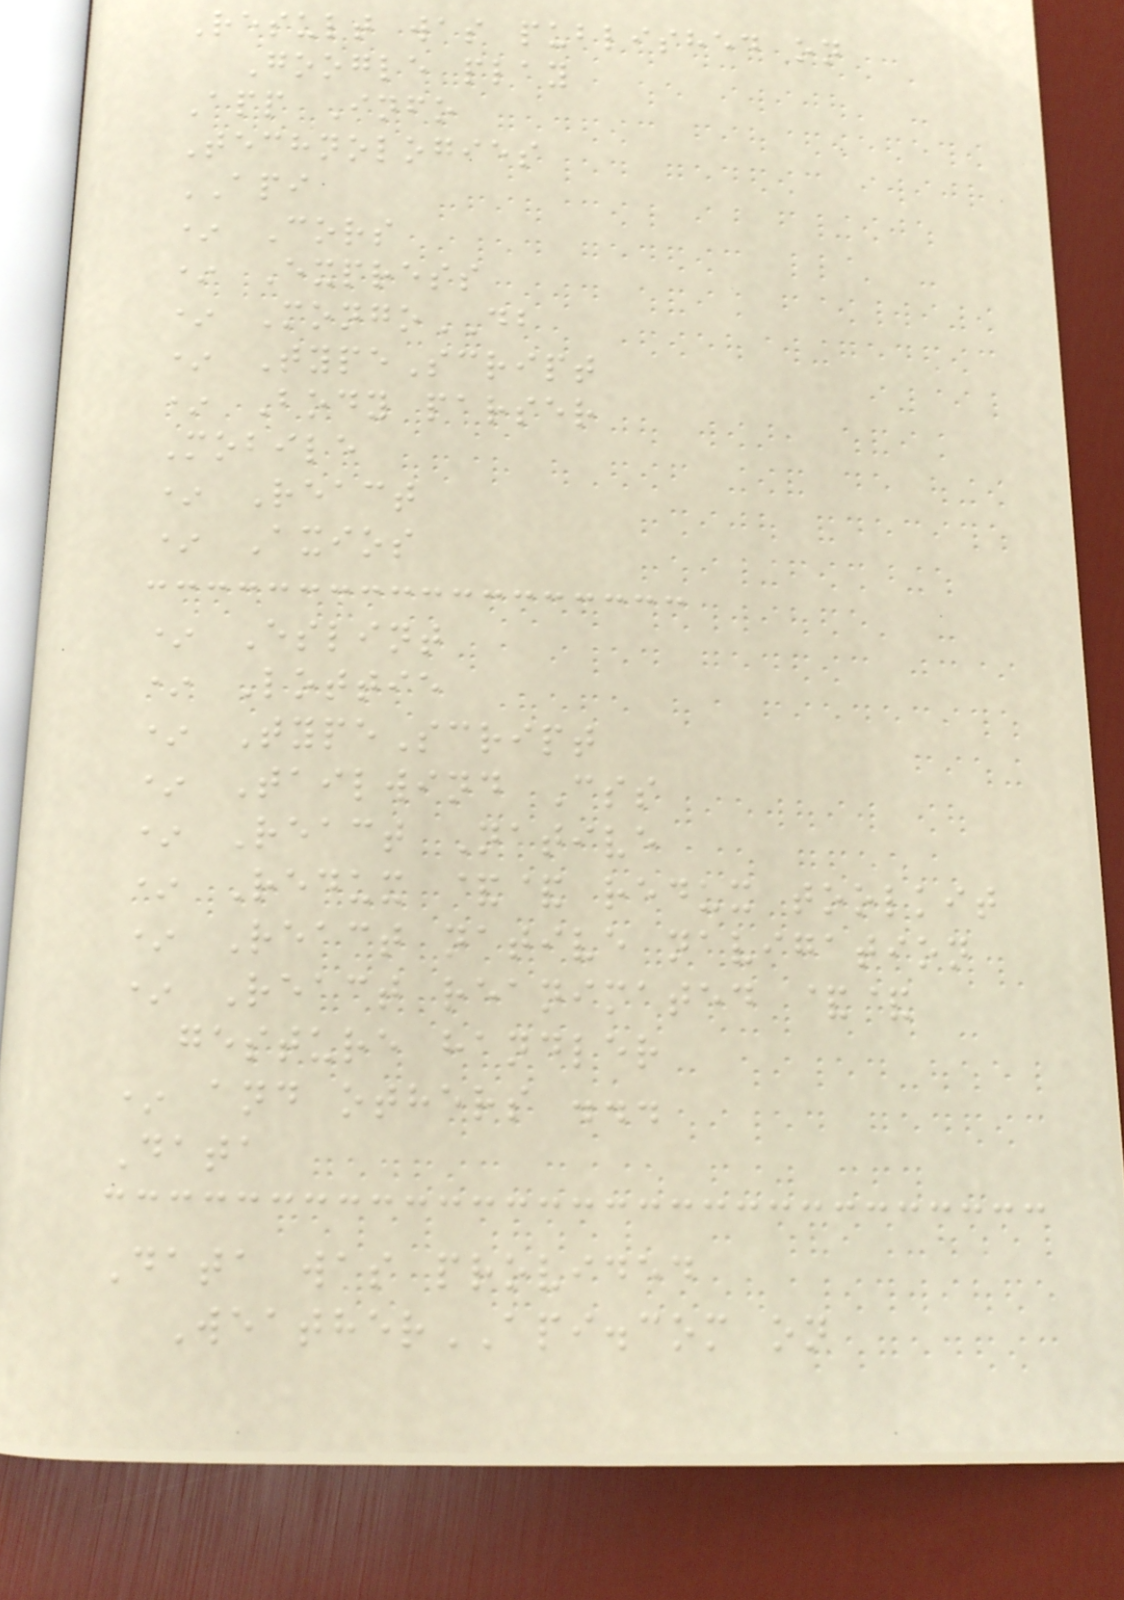Result was published on
Google play
App Info
Technologies
API
* Cors
* Express
* MongoDB
* TypeScript
* Body parser
Mobile
* React
* Axios
* Eslint
* Lottie
* TypeScript
* Tailwind Css
* React Native
* Redux && redux toolkit
* React native navigation
* React reanimated &&
gesture handler
* and others ...
Data
Data was provided
WeatherAPI.com on
